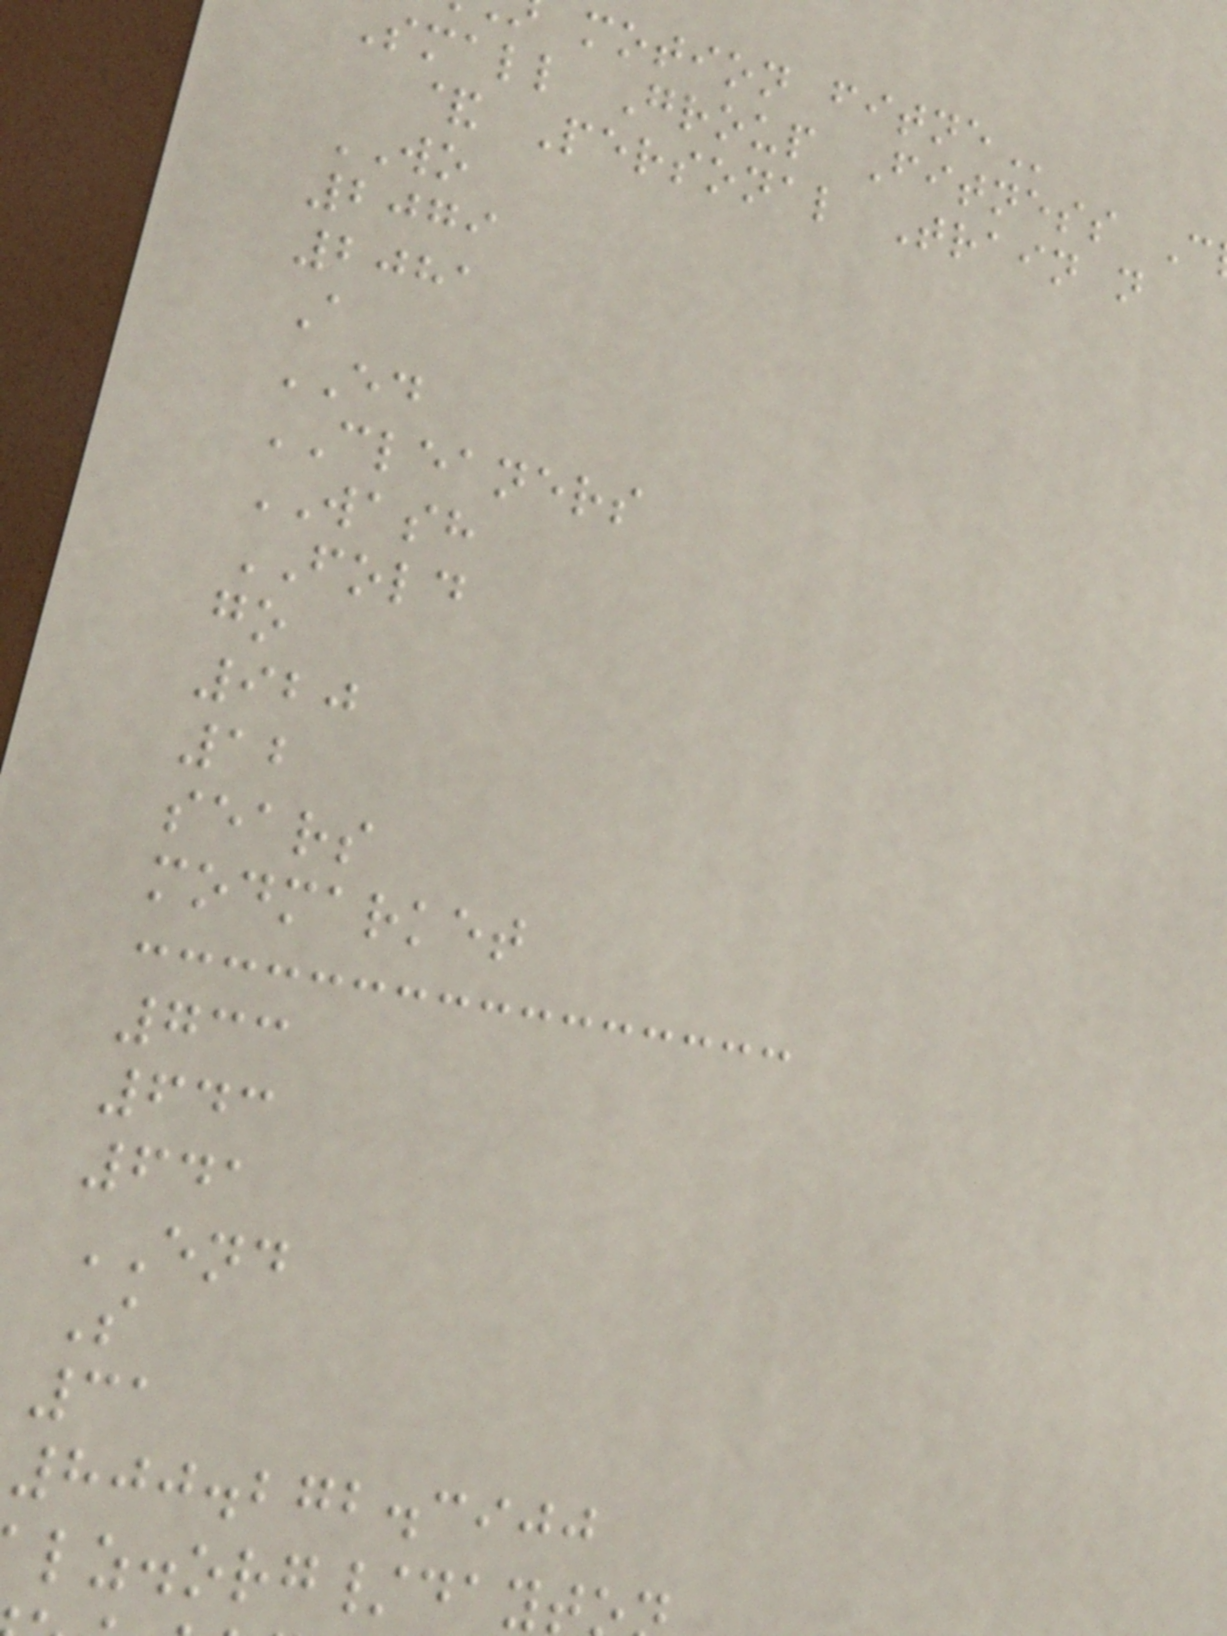motion
small Group Fitness C
& Personal Train n
WO
2079
2081
A
ED
CLEANERS
WASH
FOLD
go
920
12
sears
modmarket
733
643
641
END
S
31
800.272.3900
